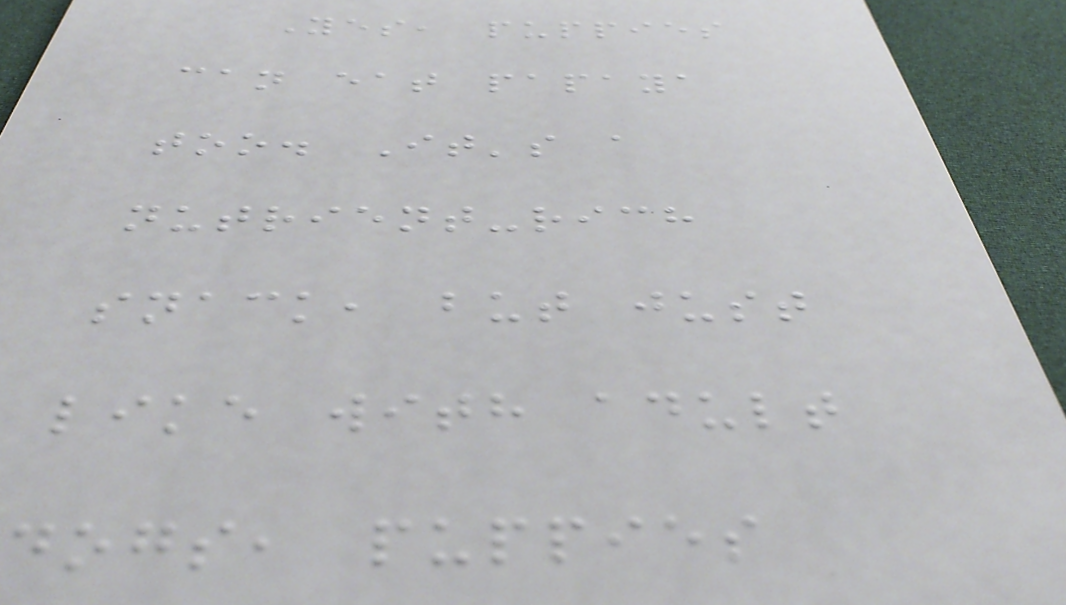Yes, puppies
can eat papaya
too. It's a
nutrient-rich
snack, but just
like with adult
dogs, puppies
